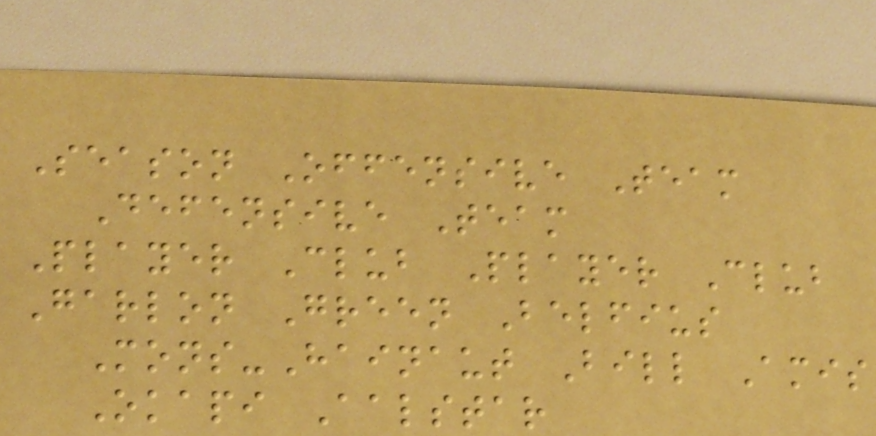Season Offensive Team
Defensive Team
Player Club Player Club
Garlon Green Belfius
Mons-Hainaut Bill Amis
Okapi Aalstar
